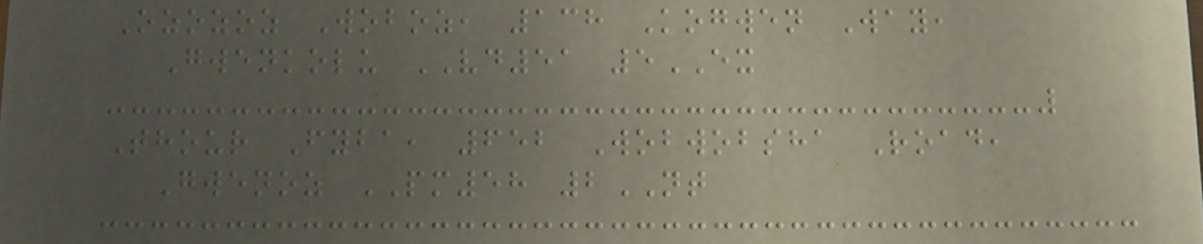Ozozoz Woboz, 138 Kogwen Way,
Gwenkolu VD51 5EX
Thour Fyba, 652 Wobwobsha Road,
Gwenoz PM58 2NT
